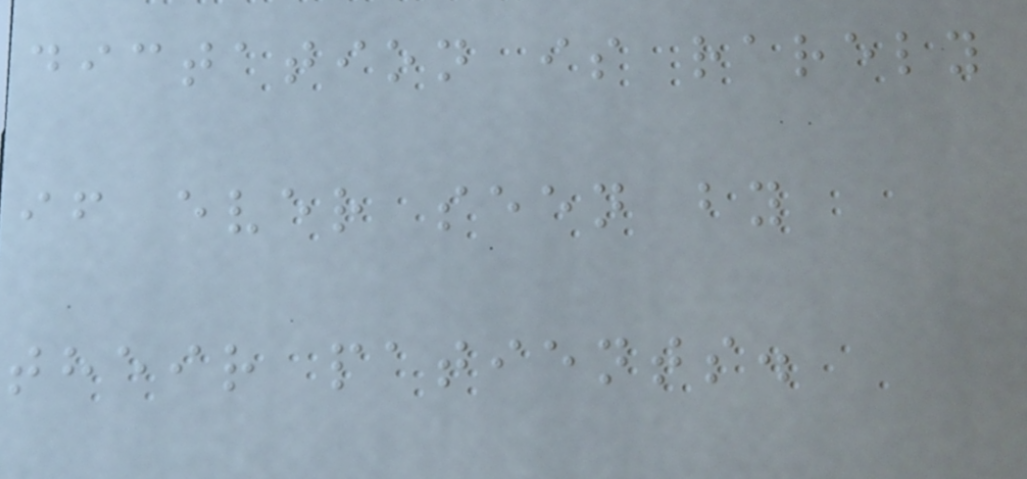dictation is rarely
if ever seen by
their patients.
